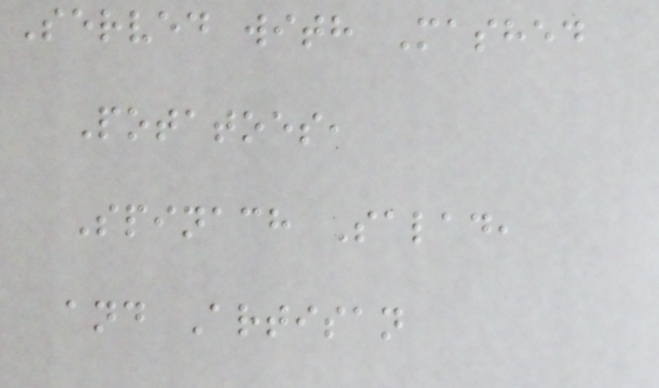Served with Mashed
Potatoes,
Spinach Salad,
and Artisan
